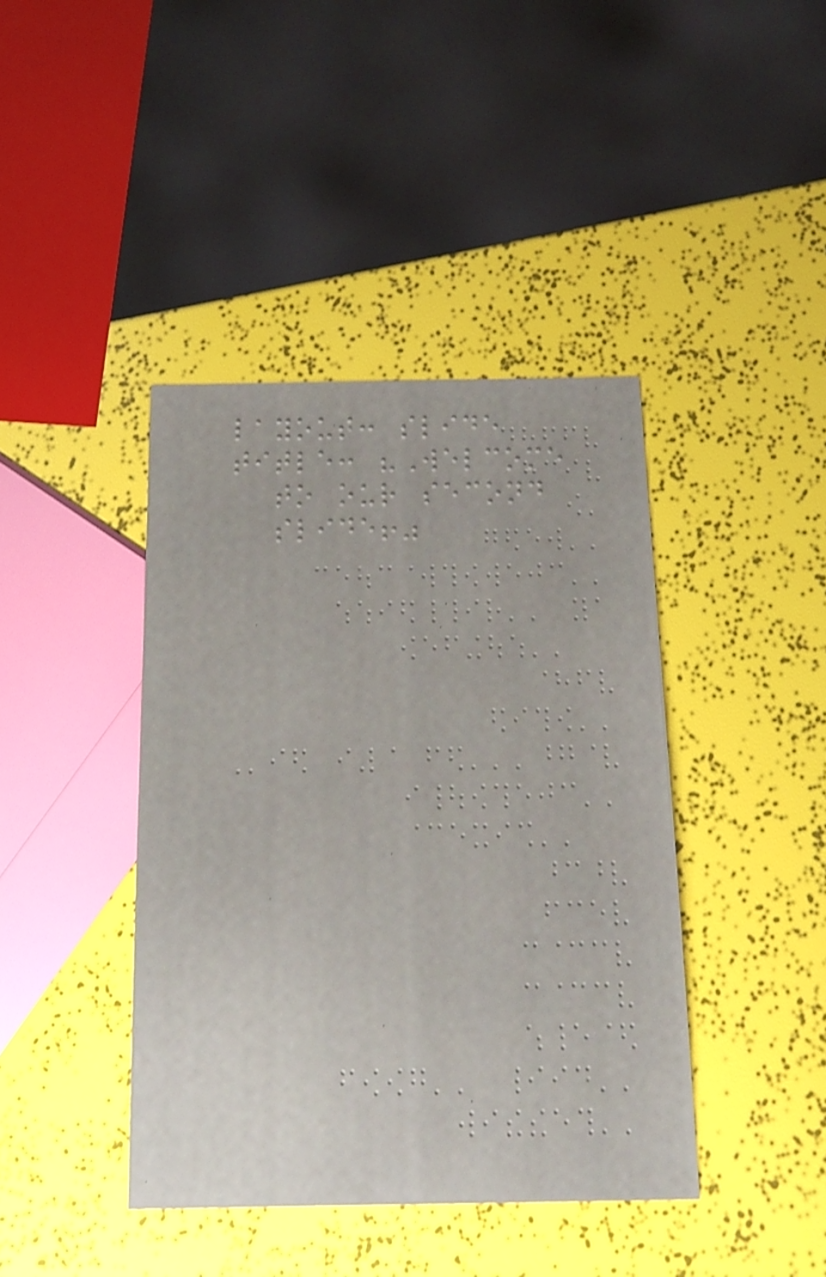layout: slide
title: "Welcome
to our second
slide!"
